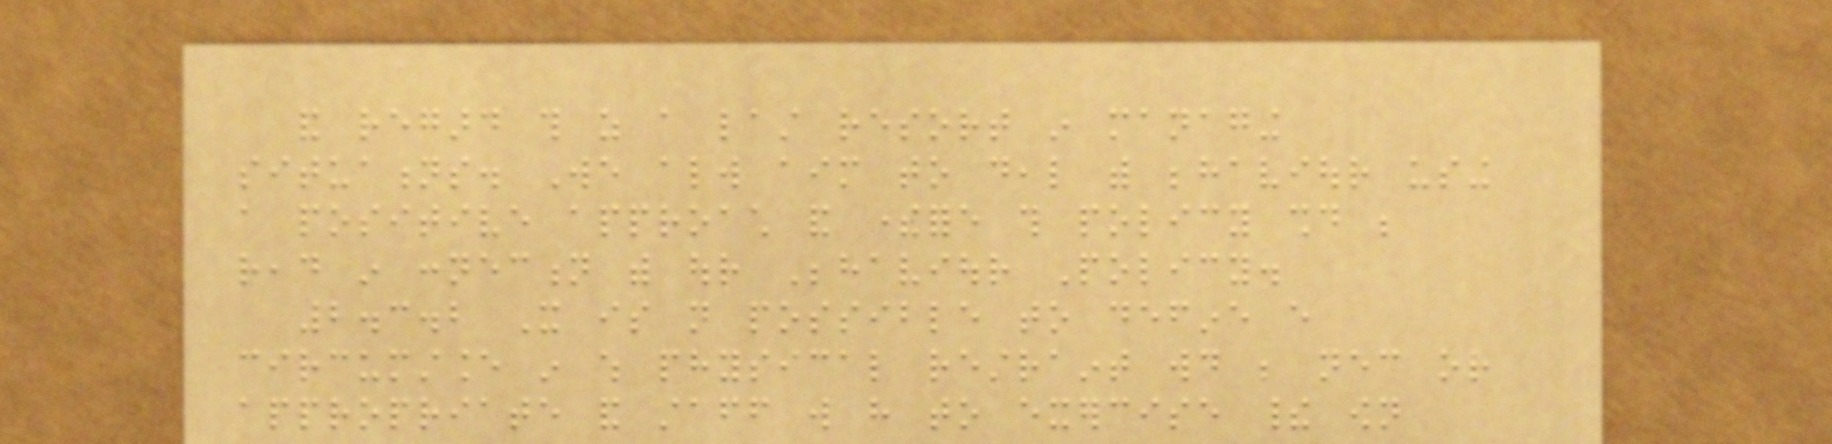and regard this as a last resort in managing
situations. We always aim to deal with behaviour using
a positive approach and therefore this policy should be
read in connection with our Behaviour Policy.
2.3.2 It is not possible to define every
circumstance in which physical restraint would be necessary or
appropriate and staff will have to exercise their own
